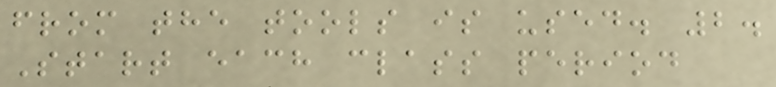from the tools is used. 2.
Start each class period
